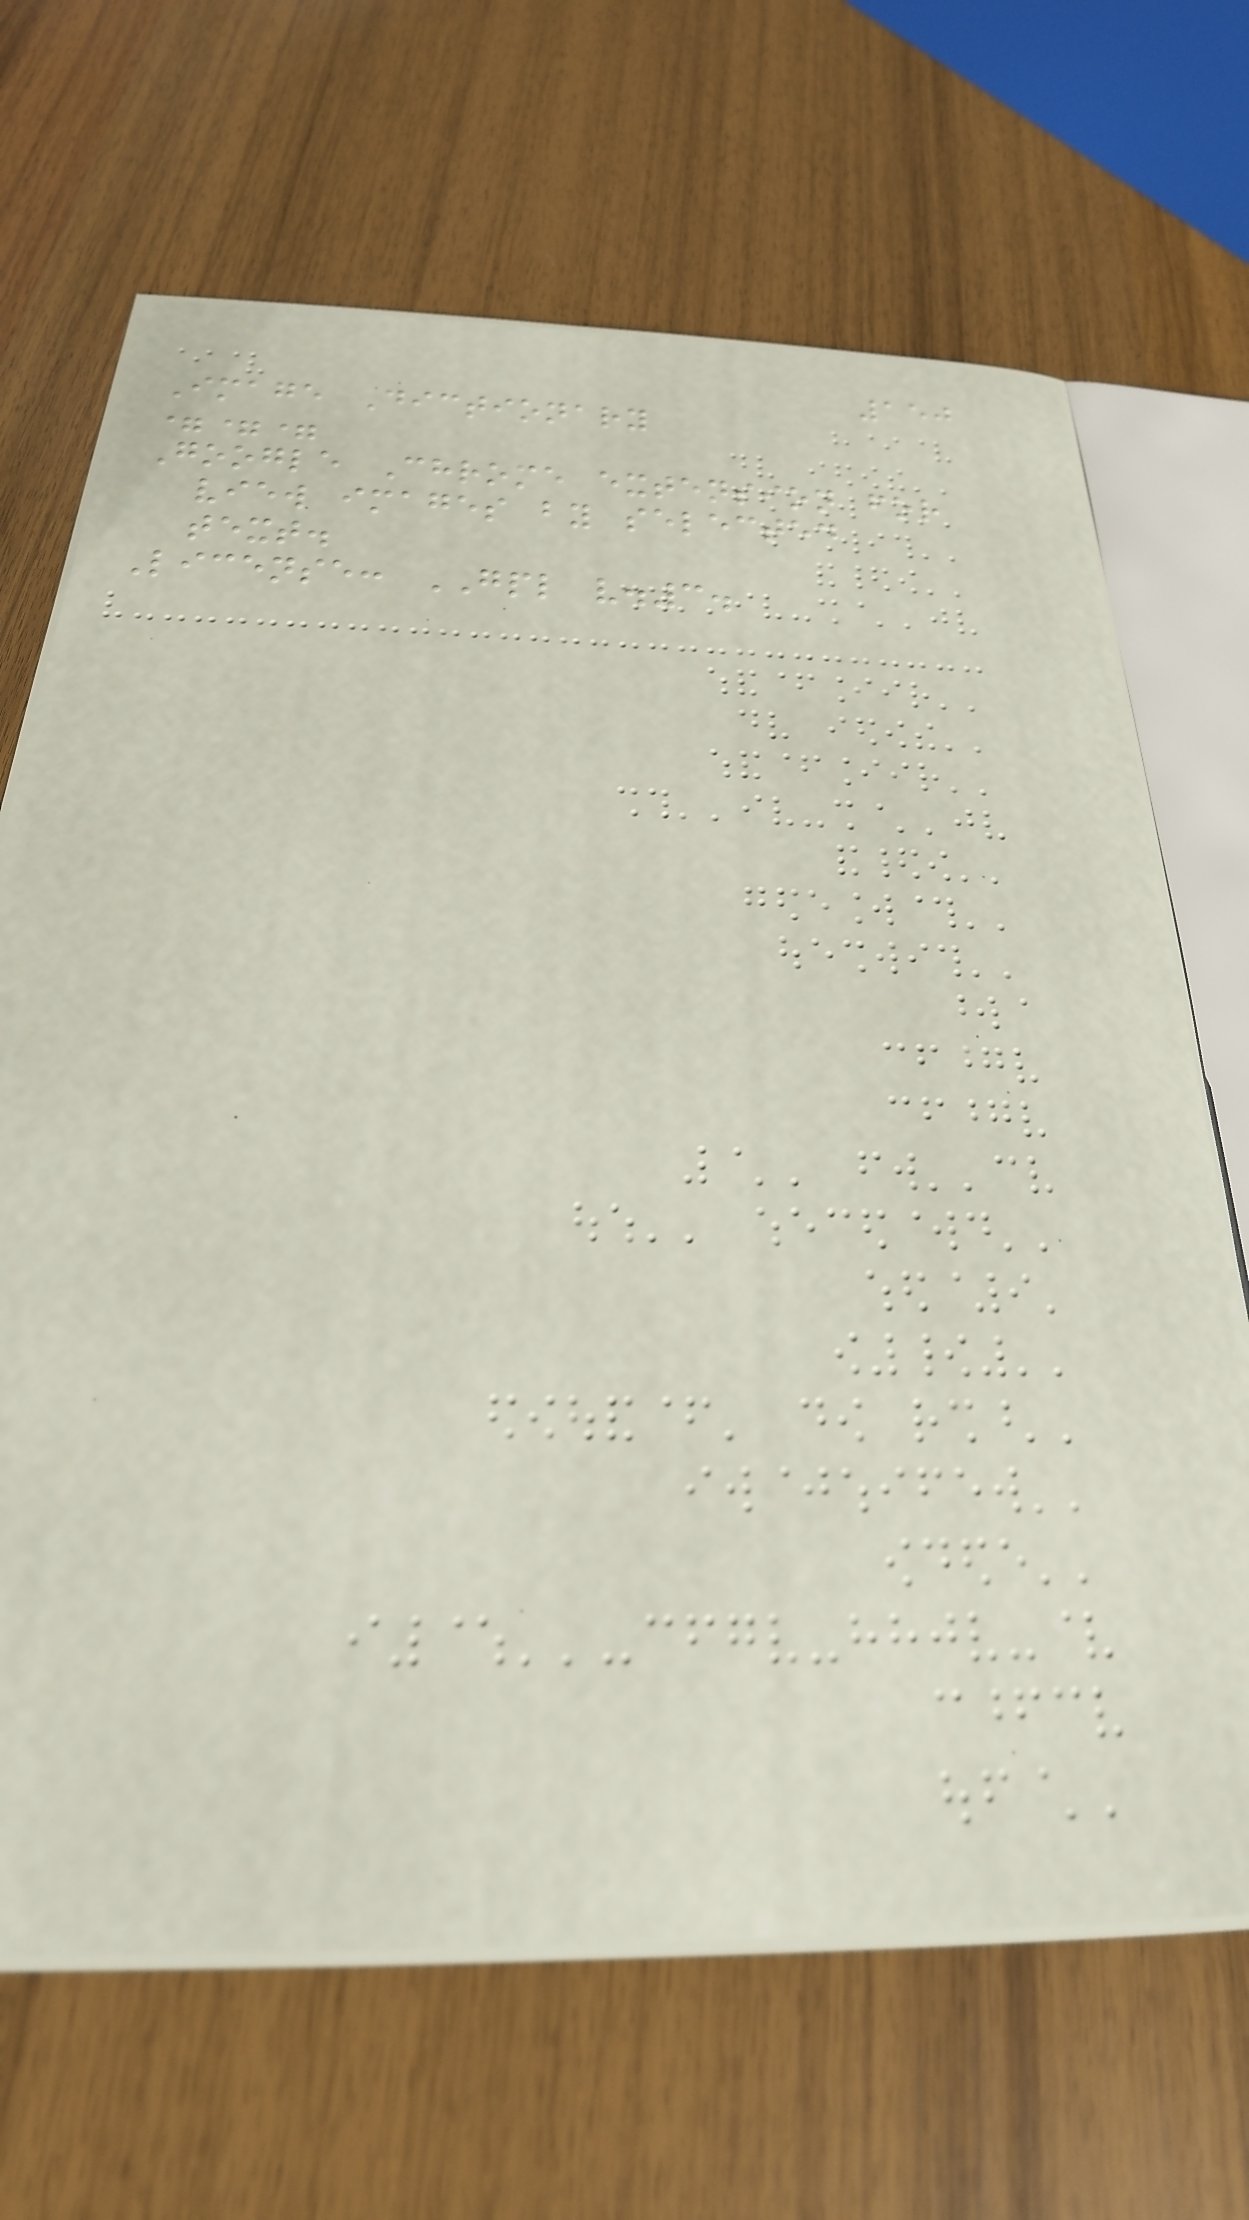150
Image Dictionary
===
Google Chrome extension for
view images by selected
text.
License: GPL v.3.
